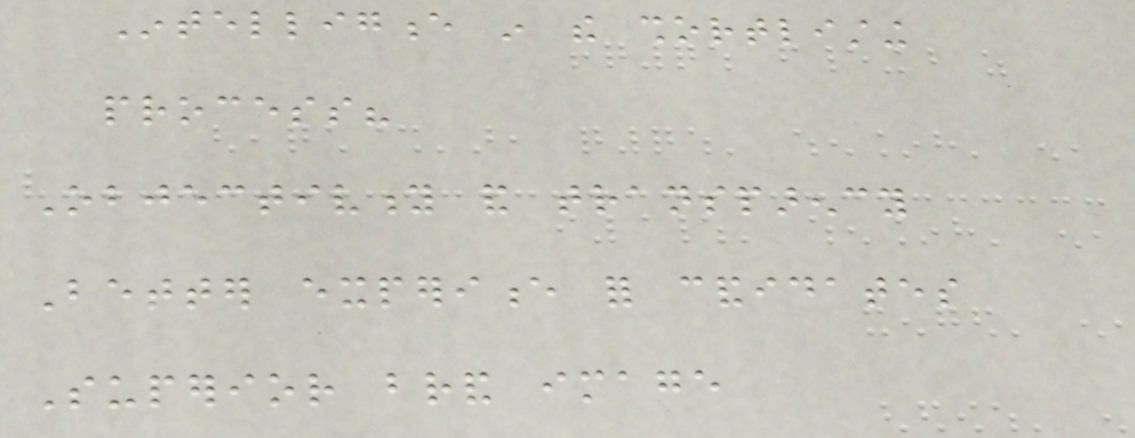Intelligence in the shortlisting
process?
Objectivity and transparency
Better experience for candidates
Superior brand image
